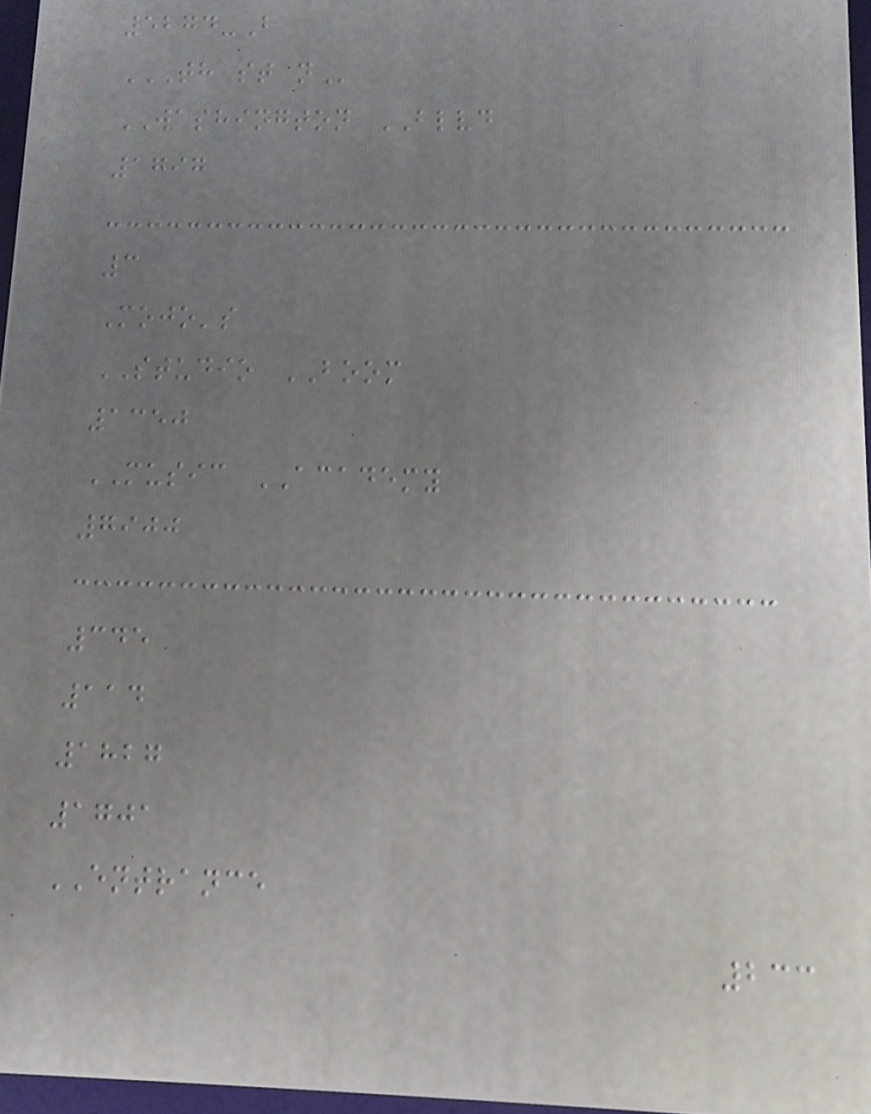5274-B
TH ST N
WASHINGTON BLVD
1797
3
Mojo's
STUDIO BOOM
1350
MUSIC ACADEMY
7900
345
114
1827
1701
ENTRANCE
233
